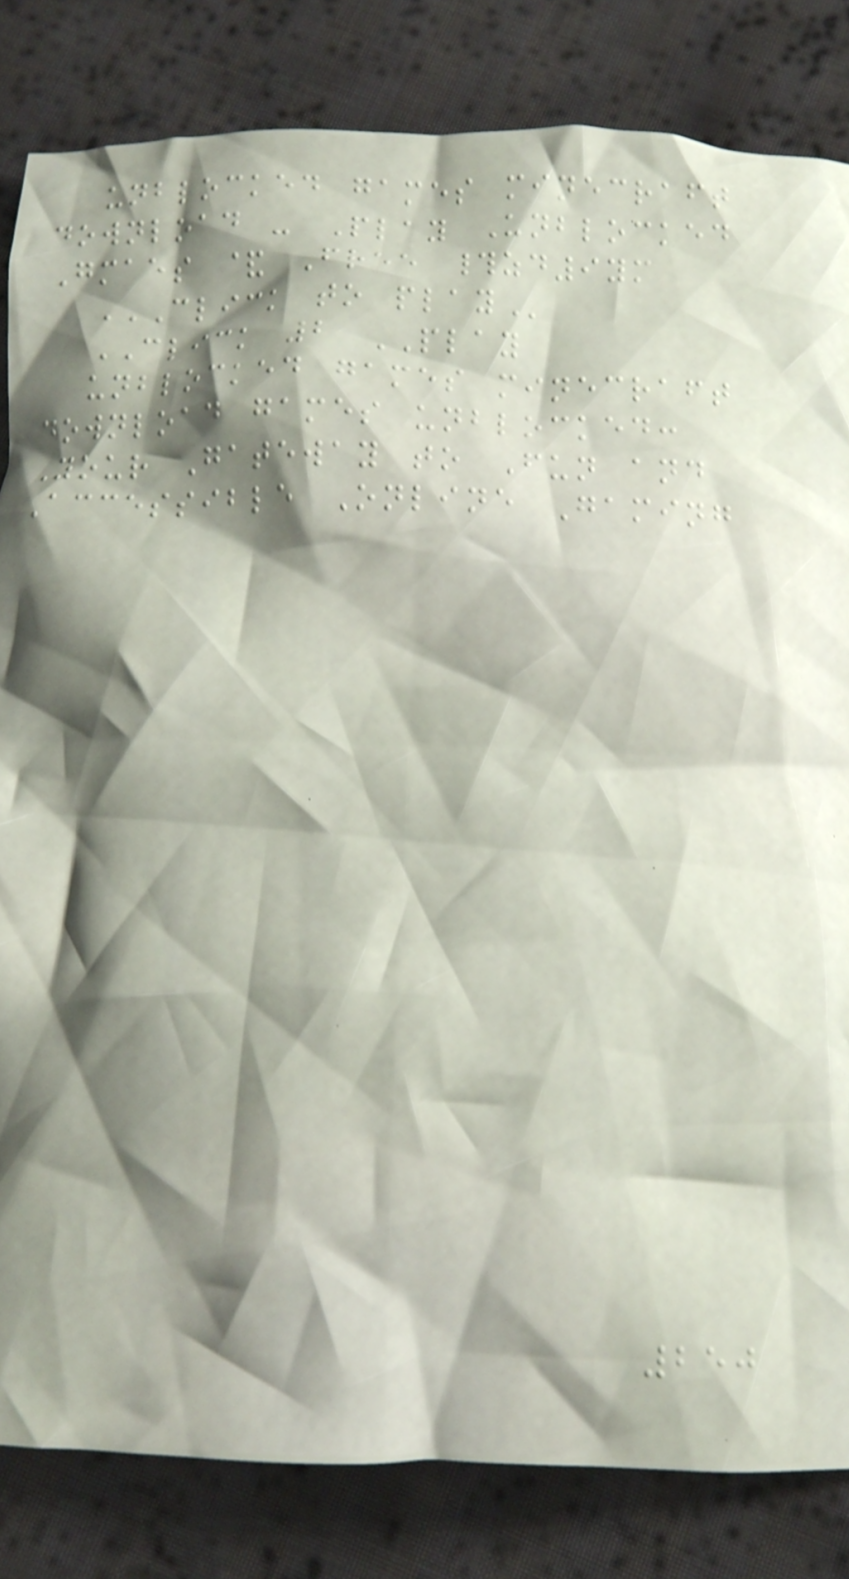unblocked games minecraft
download - Play Unblocked
Gmaes & Free #zd9ym
CLICK TO PLAY
CLICK 2 PLAY
unblocked games minecraft
download games unblocked:
Your Gateway to Fun and
Accessible Online Gaming
250
